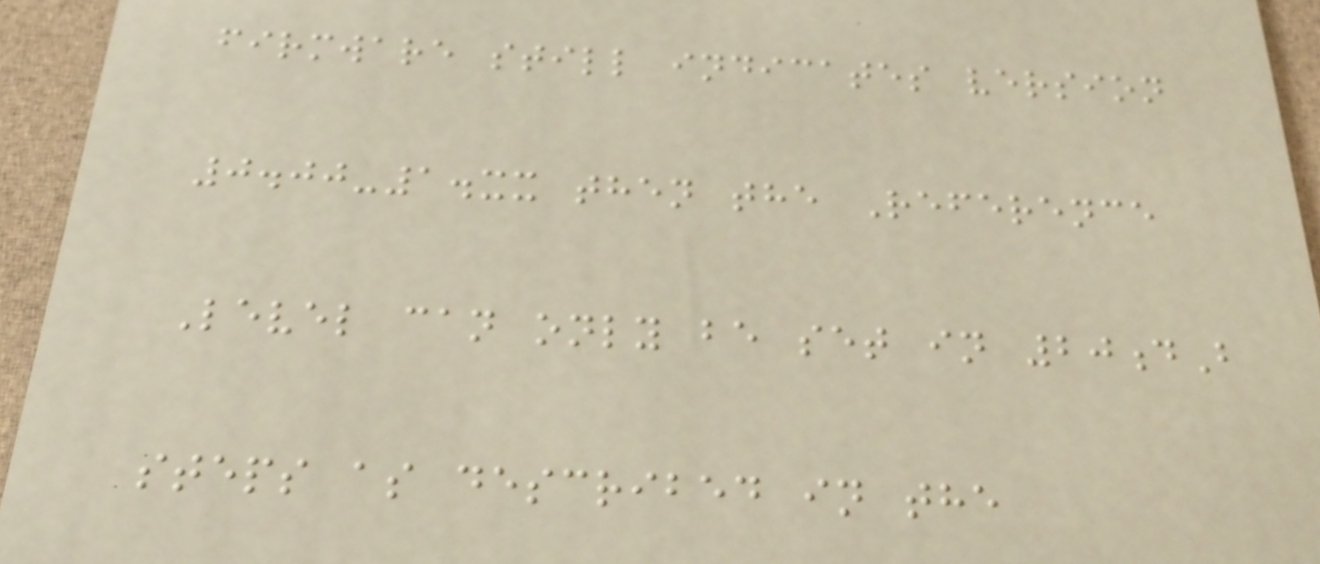firmware still indicates version
0.00-1.xx then the Reference
Level can only be set in 20dB
steps as described in the
